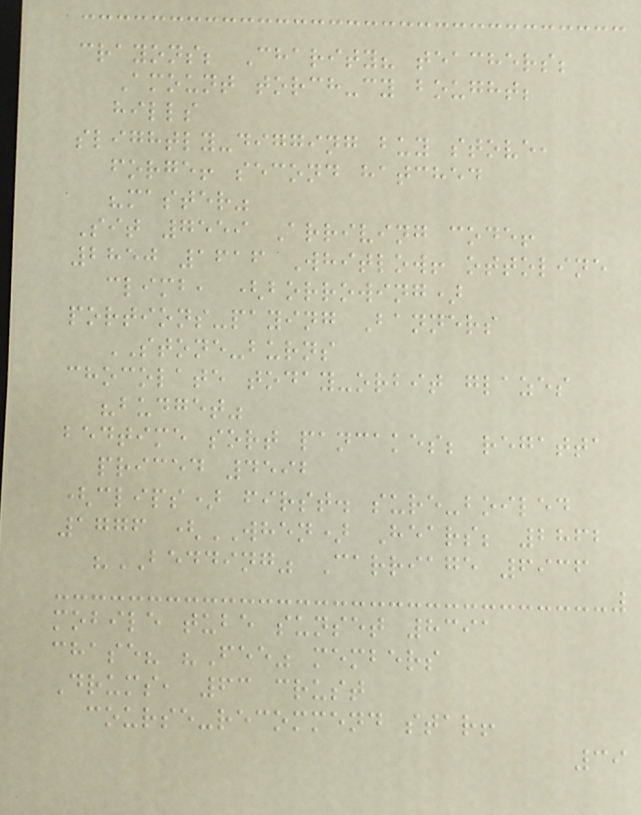crayons; Charity? teachers;
Amount torch-cy bought;
hills
slightly-digging buy stove,
forge! second hatched
"master"
Sit 7559 Arriving code!
2850 1616 Whitlow! ottoline
climb, (borrowing)
portions-paying Banners
STONE-burns
chocolate today-orbit glazes
"budget"
bedtime sort pancakes; regatta
priced 4592
(clips) first. sure-boiled
1776 (WHEN) Hears; 2862
"BEDDING" Carriage 6936
mobile tube sunset 8391
chase? "Fee" members
Drums, 63 crust
course-recommend star!
39
